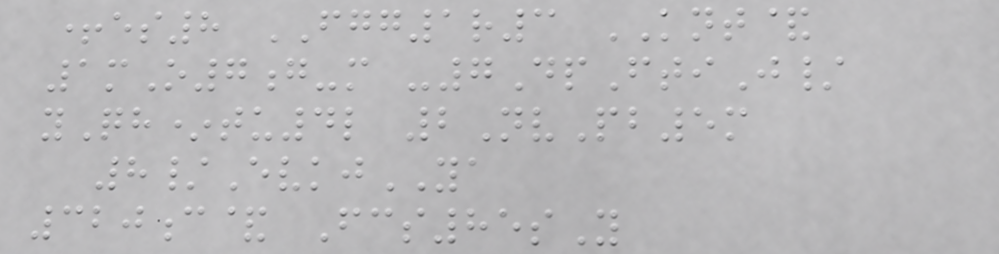+es8 FGG1r3 KNT&
1mO7g-m -7DpFtiJ/
yQh*tu4l 2NvPb5m
8/EvkjYA
320c& Fcs85sY
